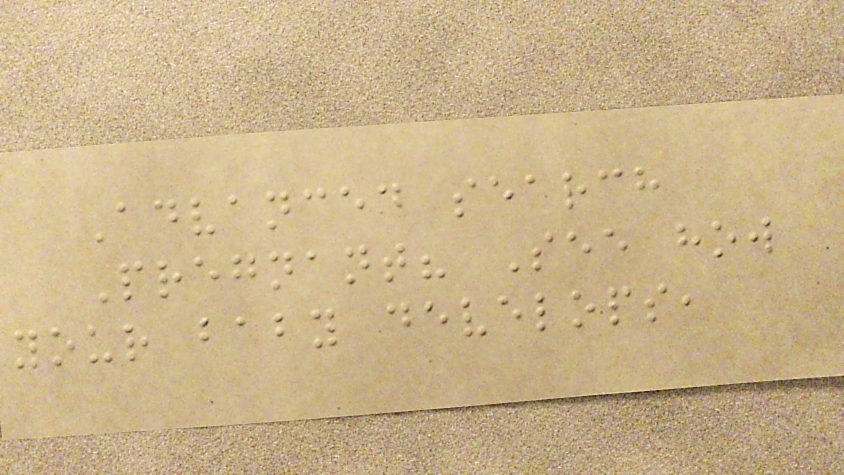Advanced search
Pregnant? See how
your baby develops,
